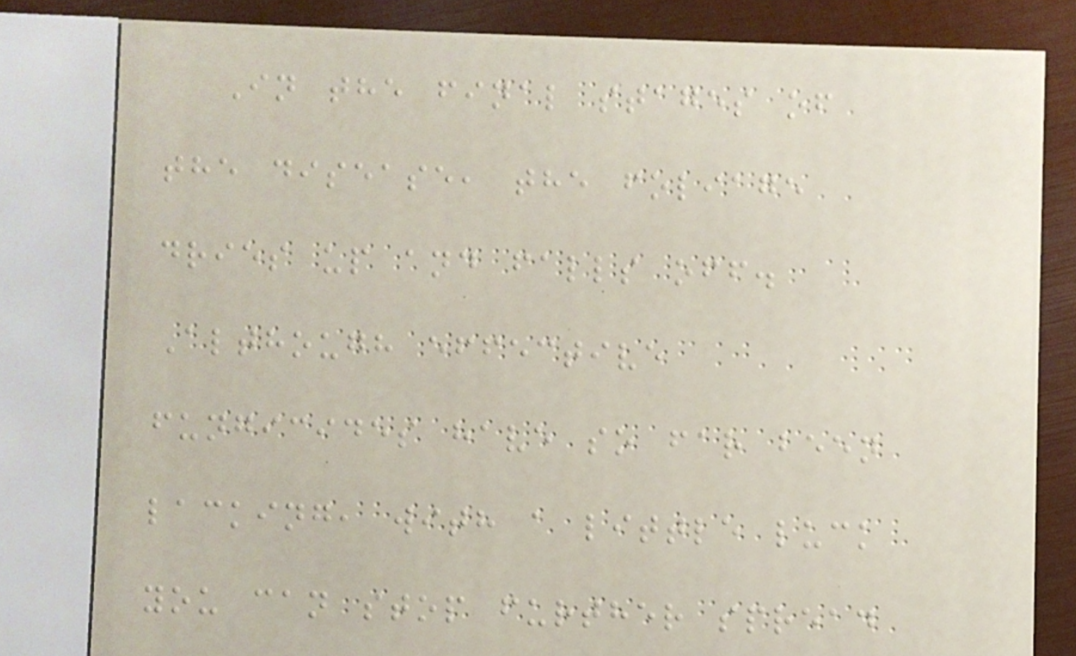In the final stages of
the disease, the foliage
dries up and falls off.
Although effective
fungicides have so far been
lacking, with a little luck
you can stop further spread
